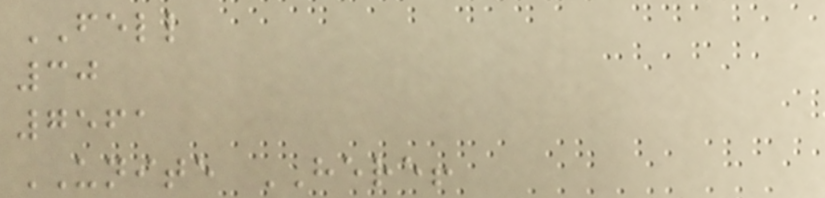FELL
30
7561
UNITE HERE!
